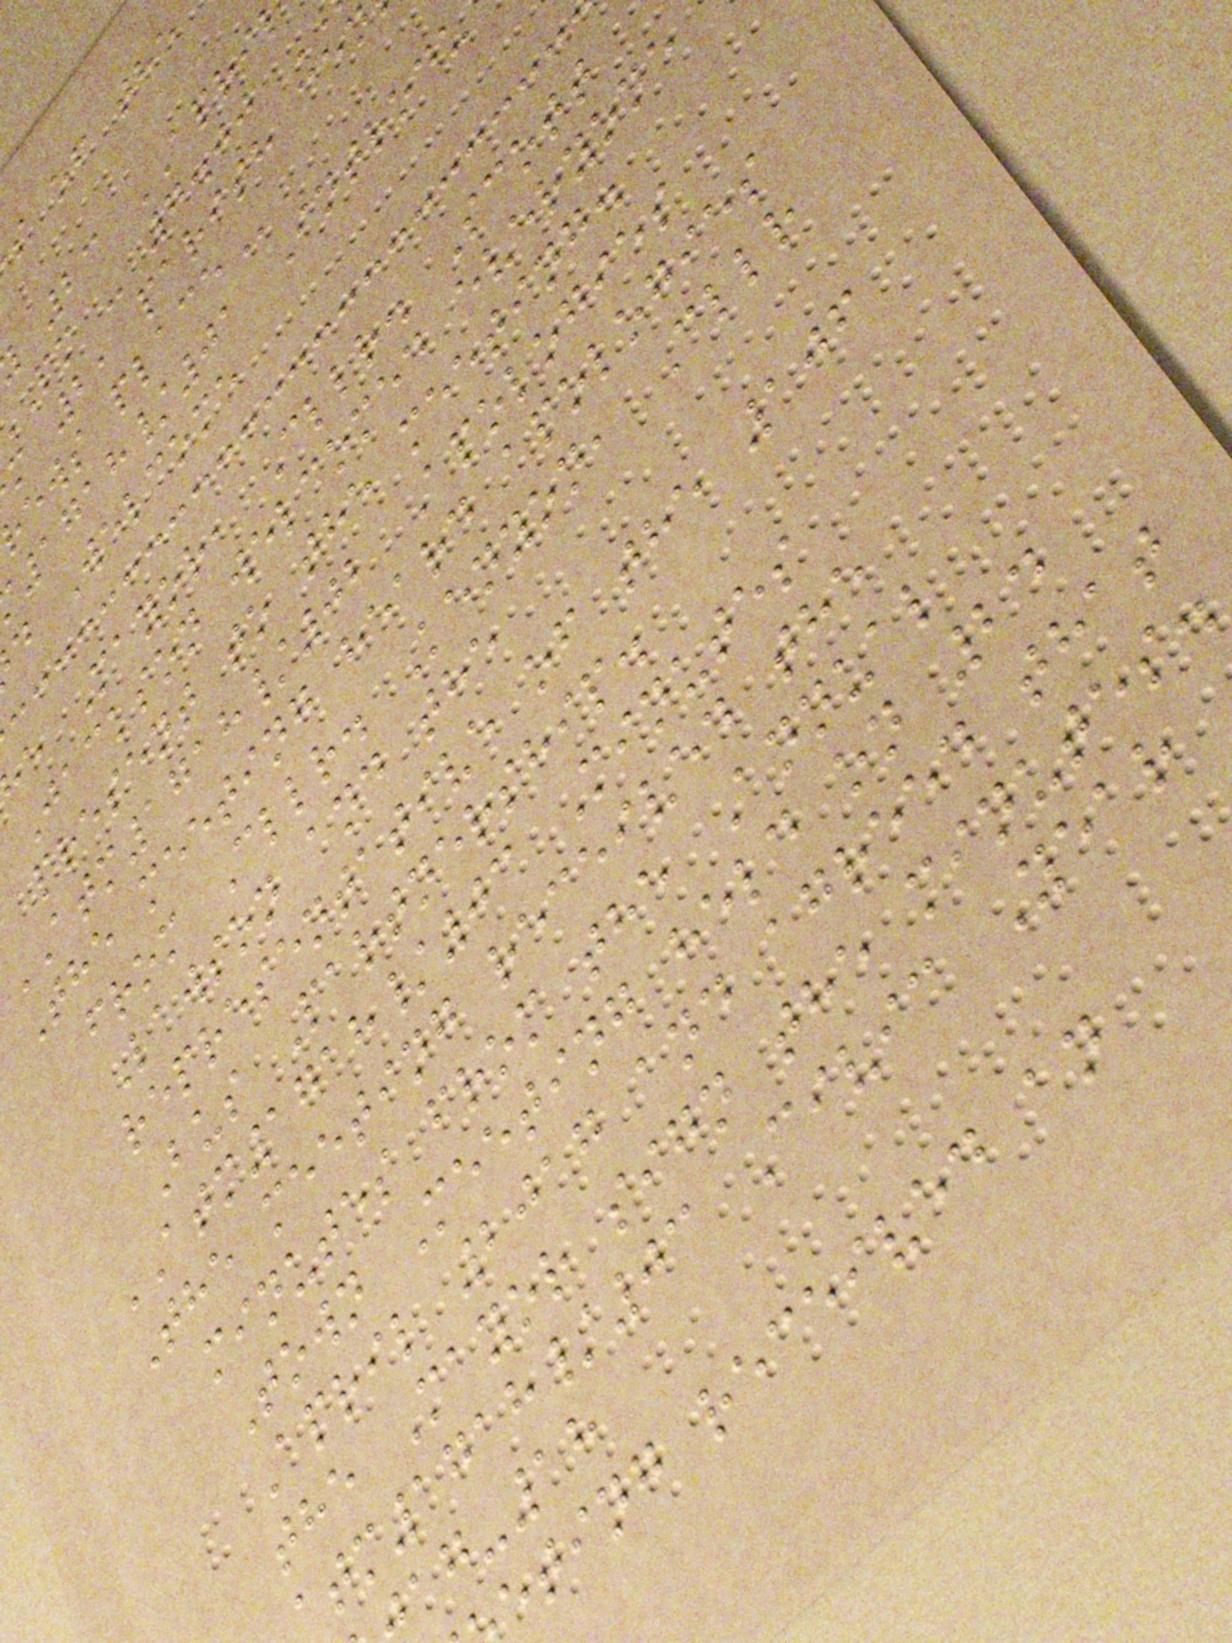s of the
23 APRI
pm - 7.00
m 2, parish
1718/01 Introdu
d Welcome
e Mayor, Cllr. Scott
Jackson welcomed everyone
present to the meeting.
ATM1718/02 Apologies
The meeting heard apologies
from Cllr. Kenyon, Cllr
Lawson and the
representative of the 106
Bus Partnership.
ATM1718/03 Minutes
The meeting received the
minutes from the Annual
Town Meeting held on 24
April 2017 and agreed that
the Mayor sign the minutes.
tm1718/03 Civic Year
-18
eting received an
